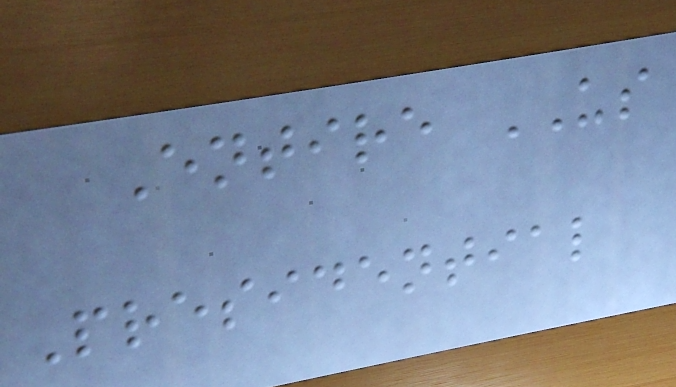Entire US
Presidential
